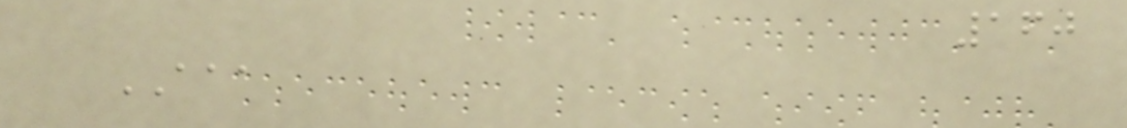160
AAA
